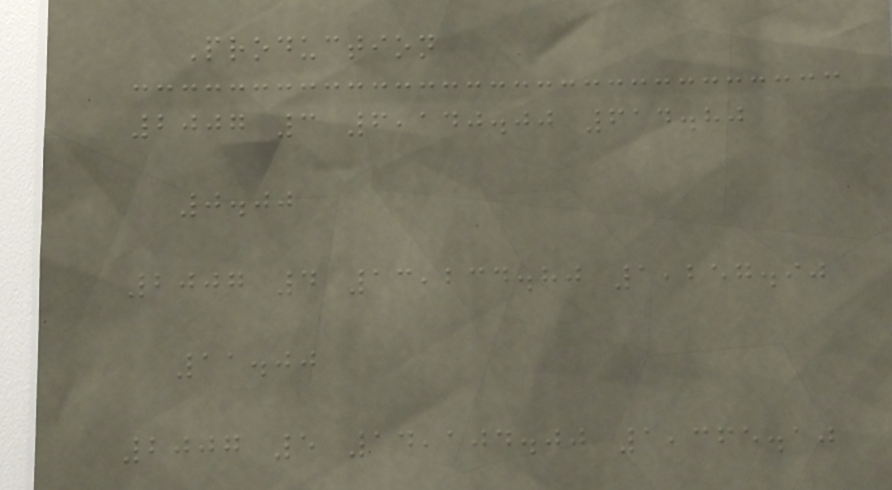Production
2007 3 6,140.00 614.80
0.00
2007 4 13,234.80 1,257.90
11.00
2007 5 14,104.00 1,365.10
